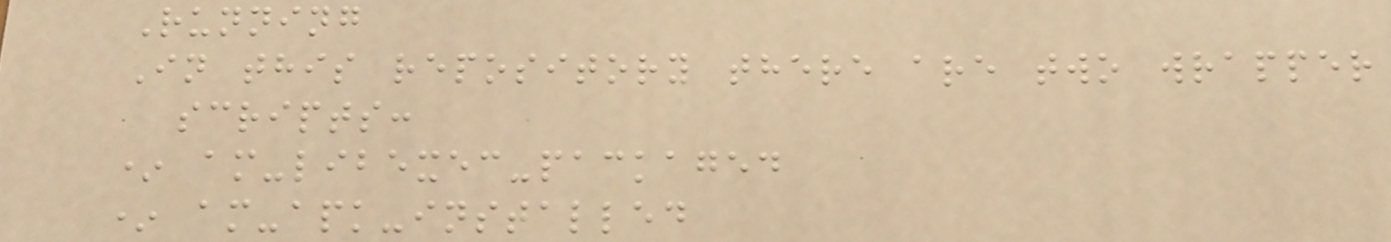Running
In this repository there are two wrapper
scripts:
* am-libexec-packaged
* am-apk-installed
